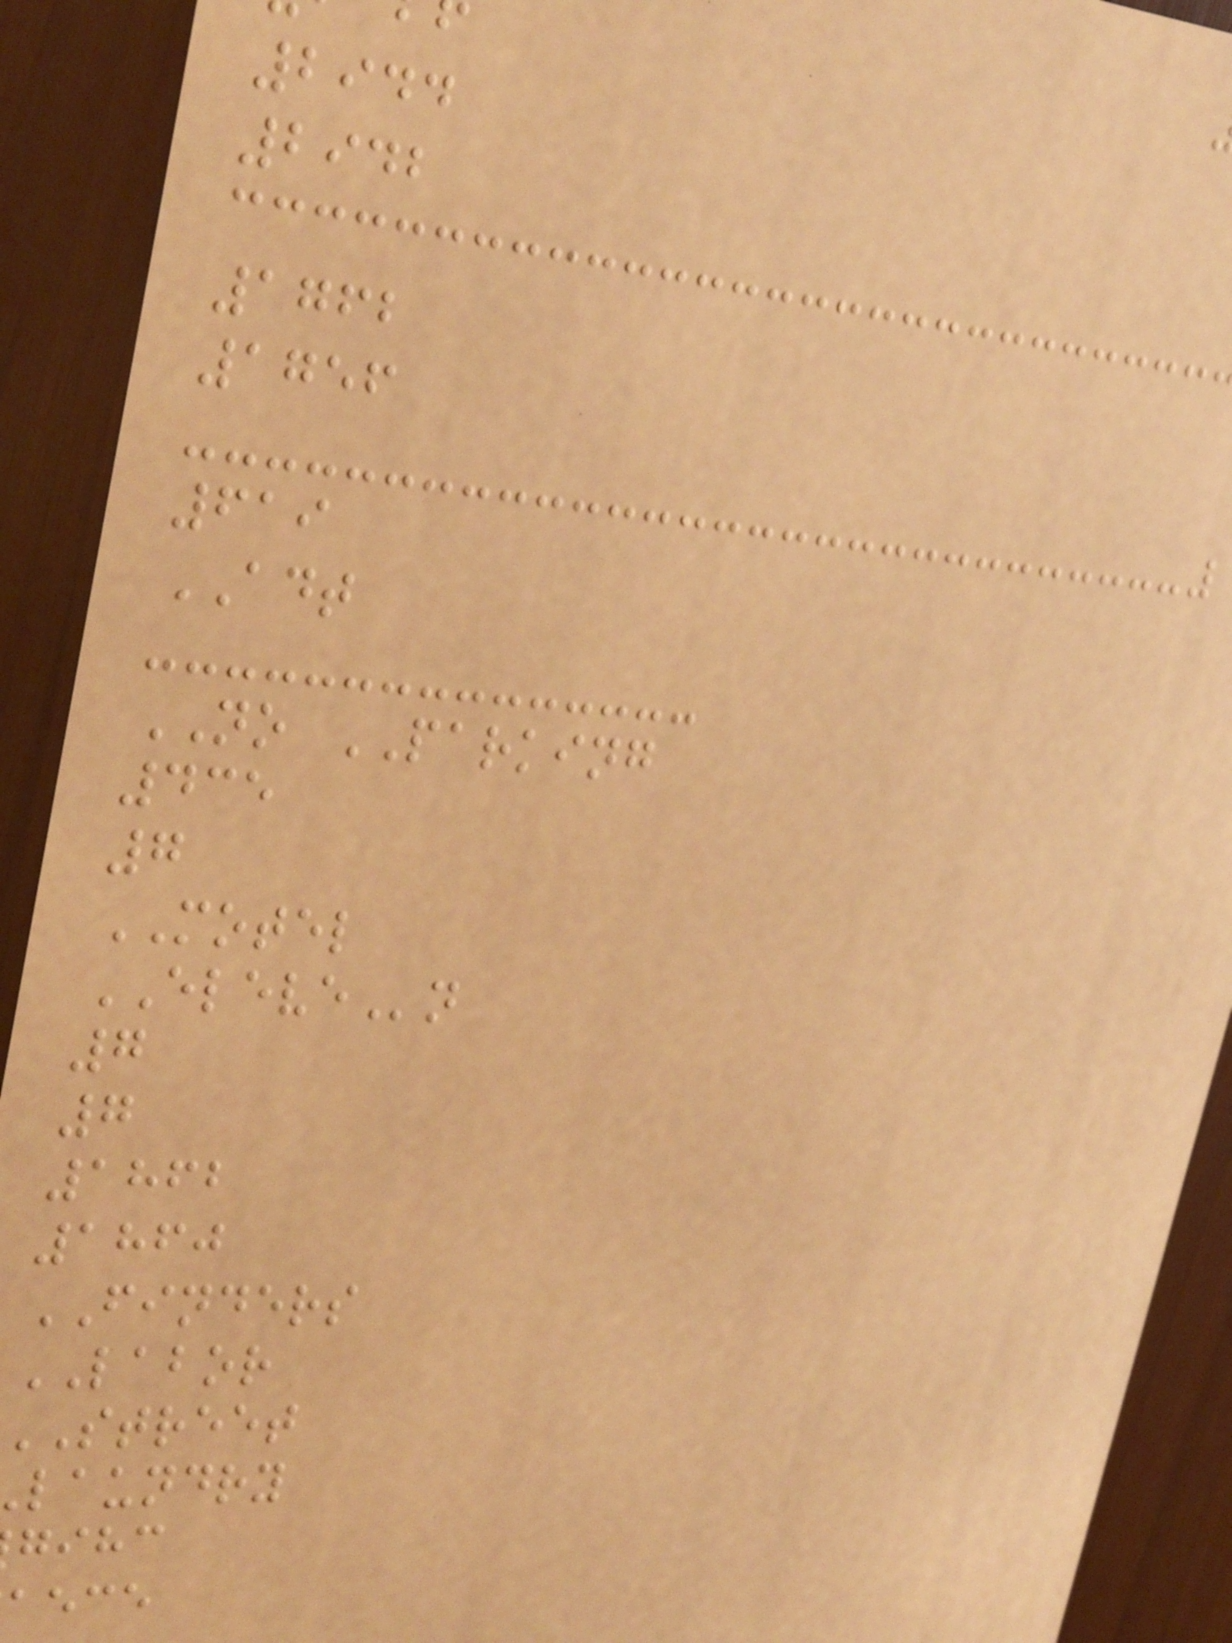2944
2942
1762
1756
619
ADT
NO PARKING
435
7
MOTEL
ELEVEn
7
7
1862
1860
FINDERS
LABOR
street
laundry
gihc
aece
